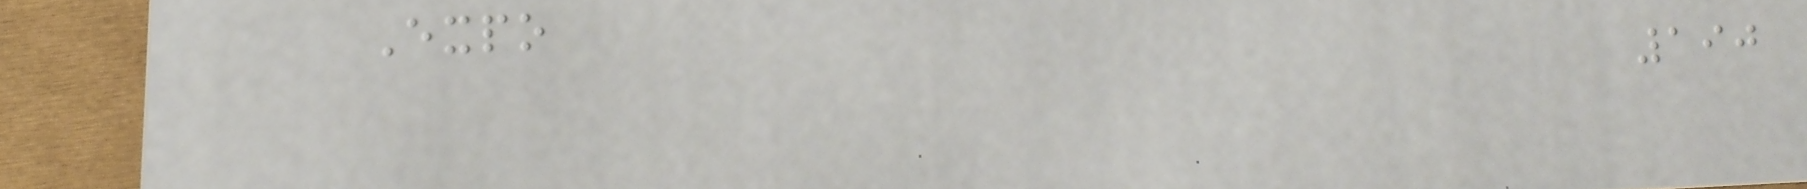Expo
190
